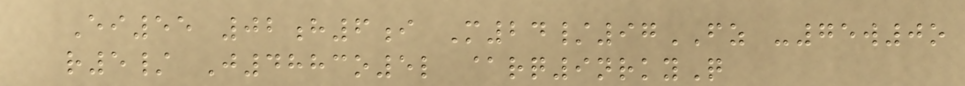Ei55 02h6i M24/97FZ -75w0o
r5/ J4883o5l @rq9nrkyQ
